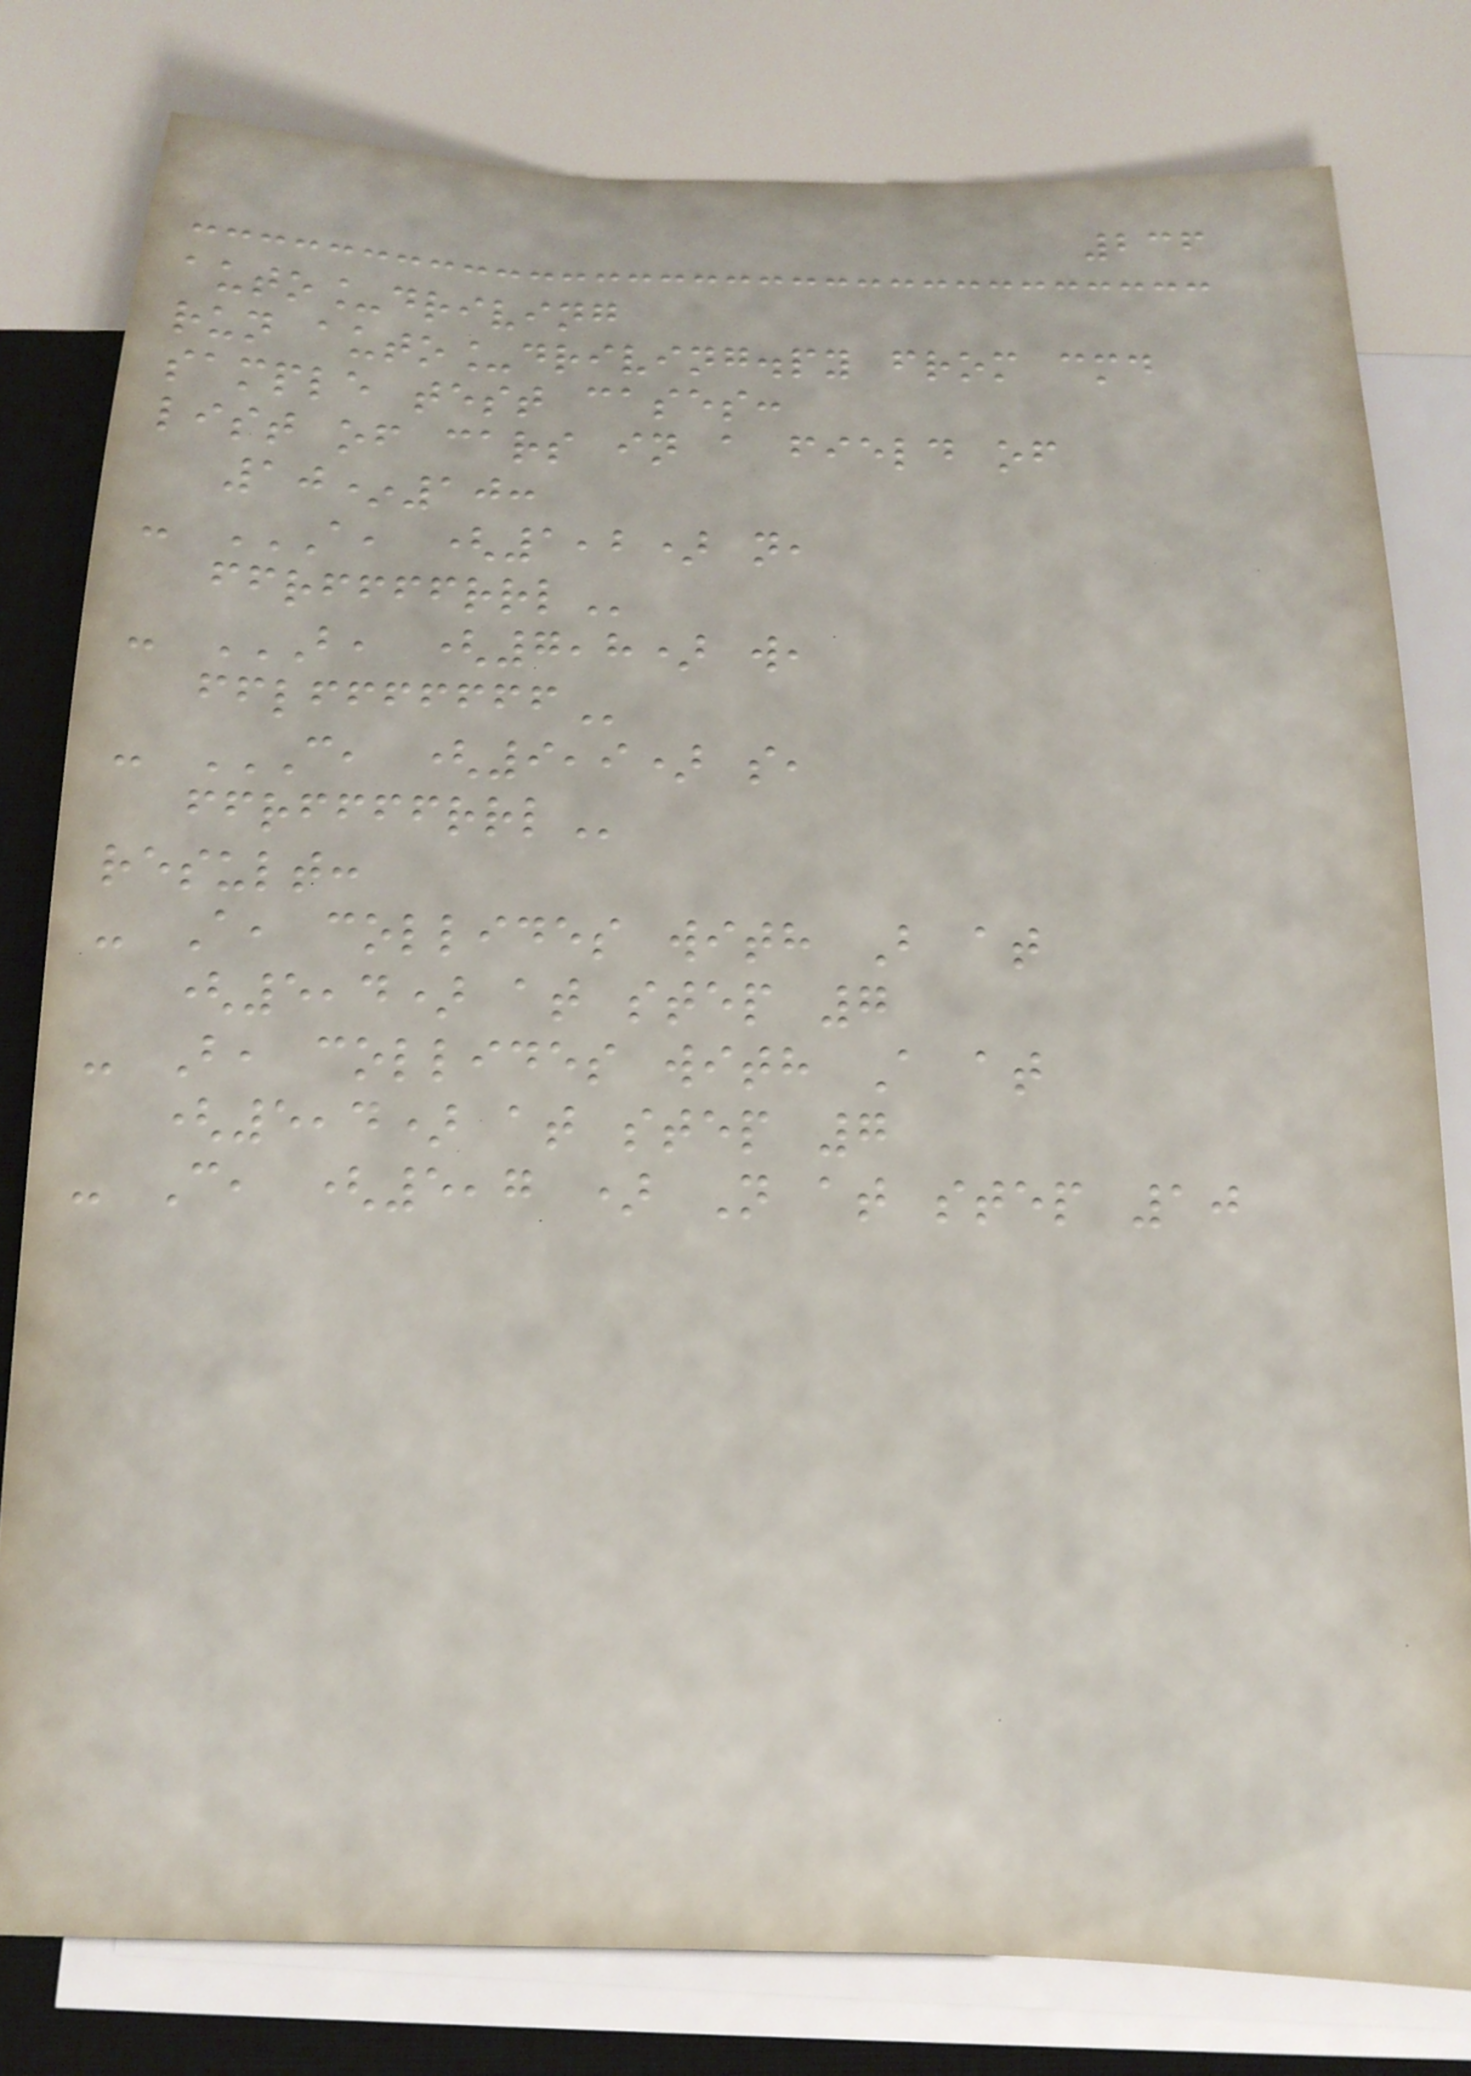236
auto_driving
run auto_driving.py from cmd
sample test cases:
list of cars in a field of
10*10:
- A, (1,2) N,
FFRFFFFRRL
- B, (7,8) W,
FFLFFFFFFF
- C, (9,9) S,
FFRFFFFRRL
result:
- A, collides with B at
(5,4) at step 7
- B, collides with A at
(5,4) at step 7
- C, (5,7 ) N at step 10
